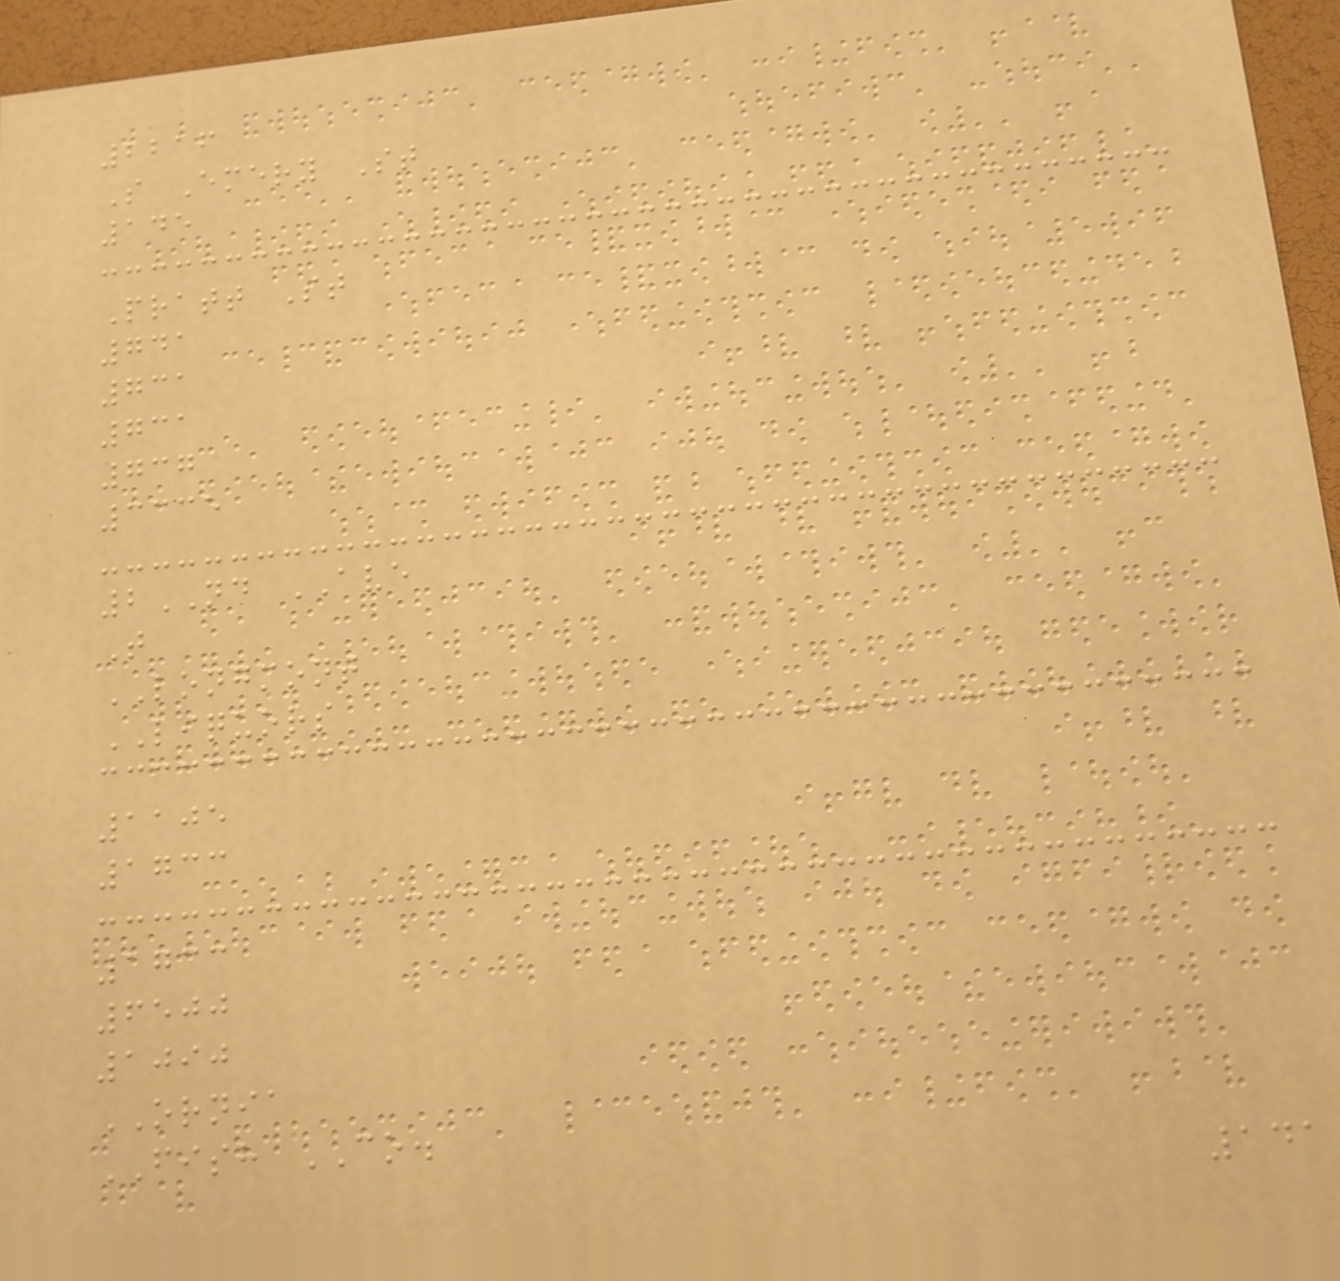2216
S Emery St
145
Pratt St
741
731
731
737
3335
2ND AVE
T
LONGMONT
LIQUORS
1105
1733
1733
6500
1090
ORNIA
FISH CO.
141
